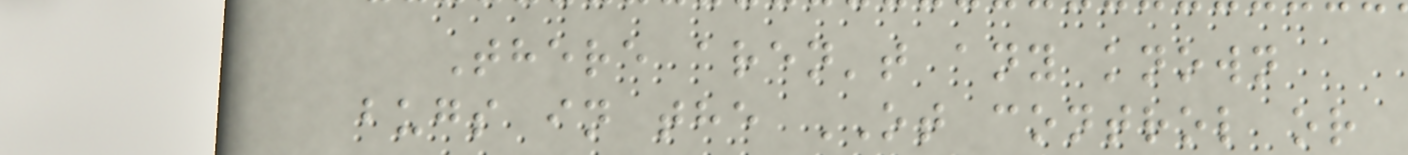There aren't any known
bugs in the OT control or
